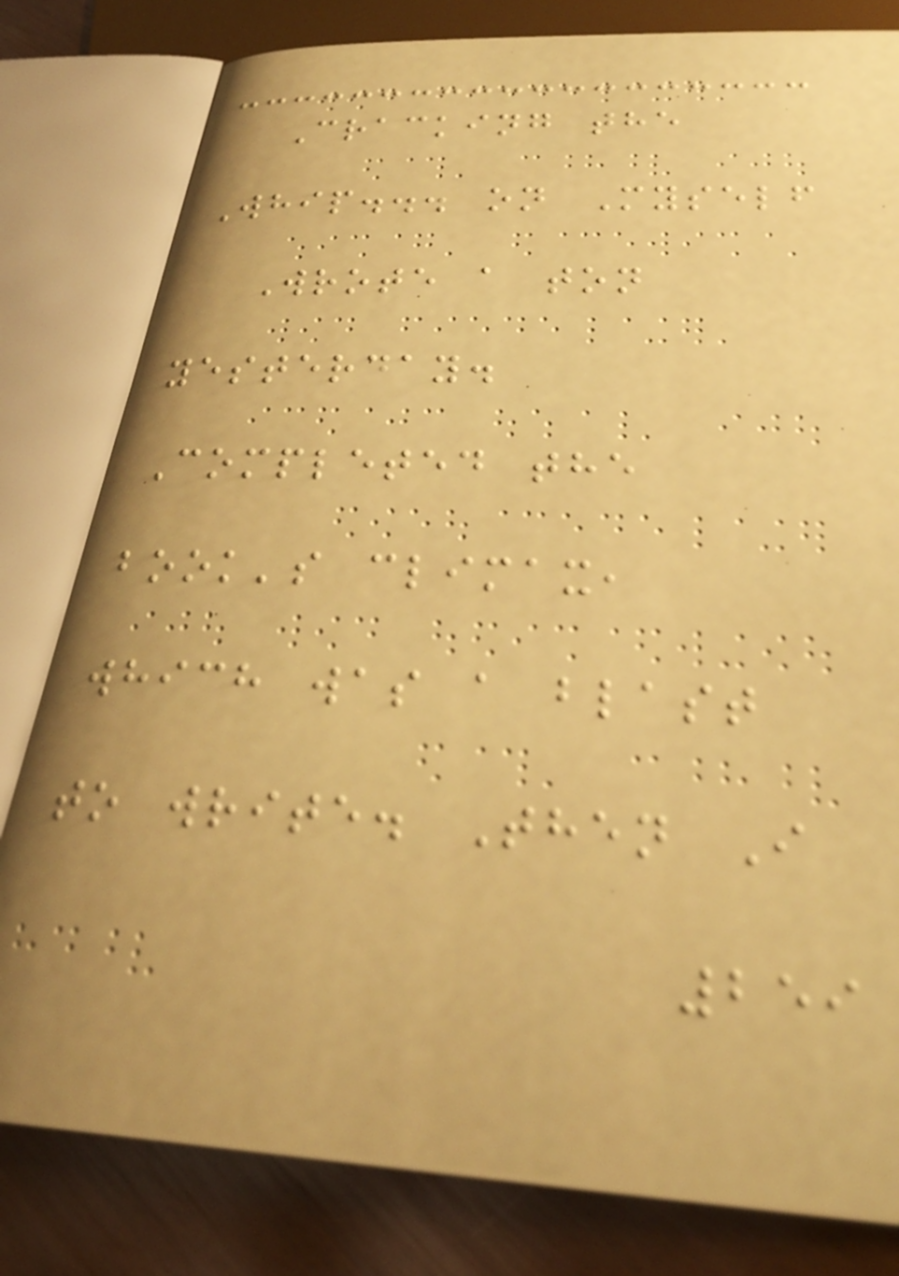Cracking the
Whip... on Myself
Wrote a ton
yesterday.
Completed the
book's climax,
which was a blast
to write. Then I
259
